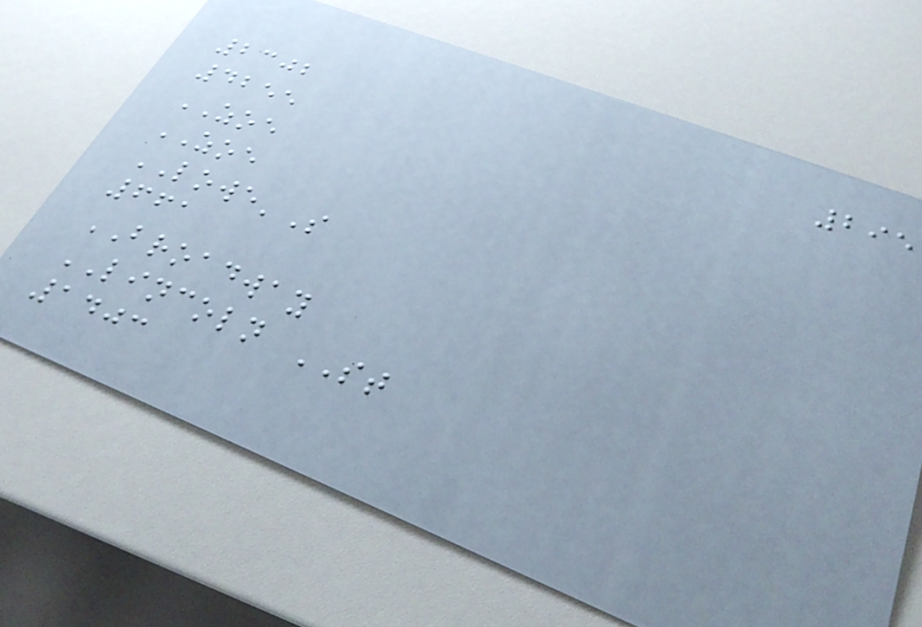295
2302
4255
ZOE
ZOE
LOWE'S
661
BROADWAY
LINCOLN ST
1403
